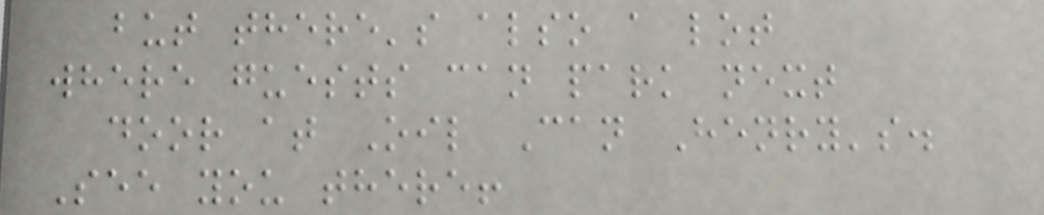but there's also a lot
where guests can park next
door at Oil Can Henry's.
See you there!
